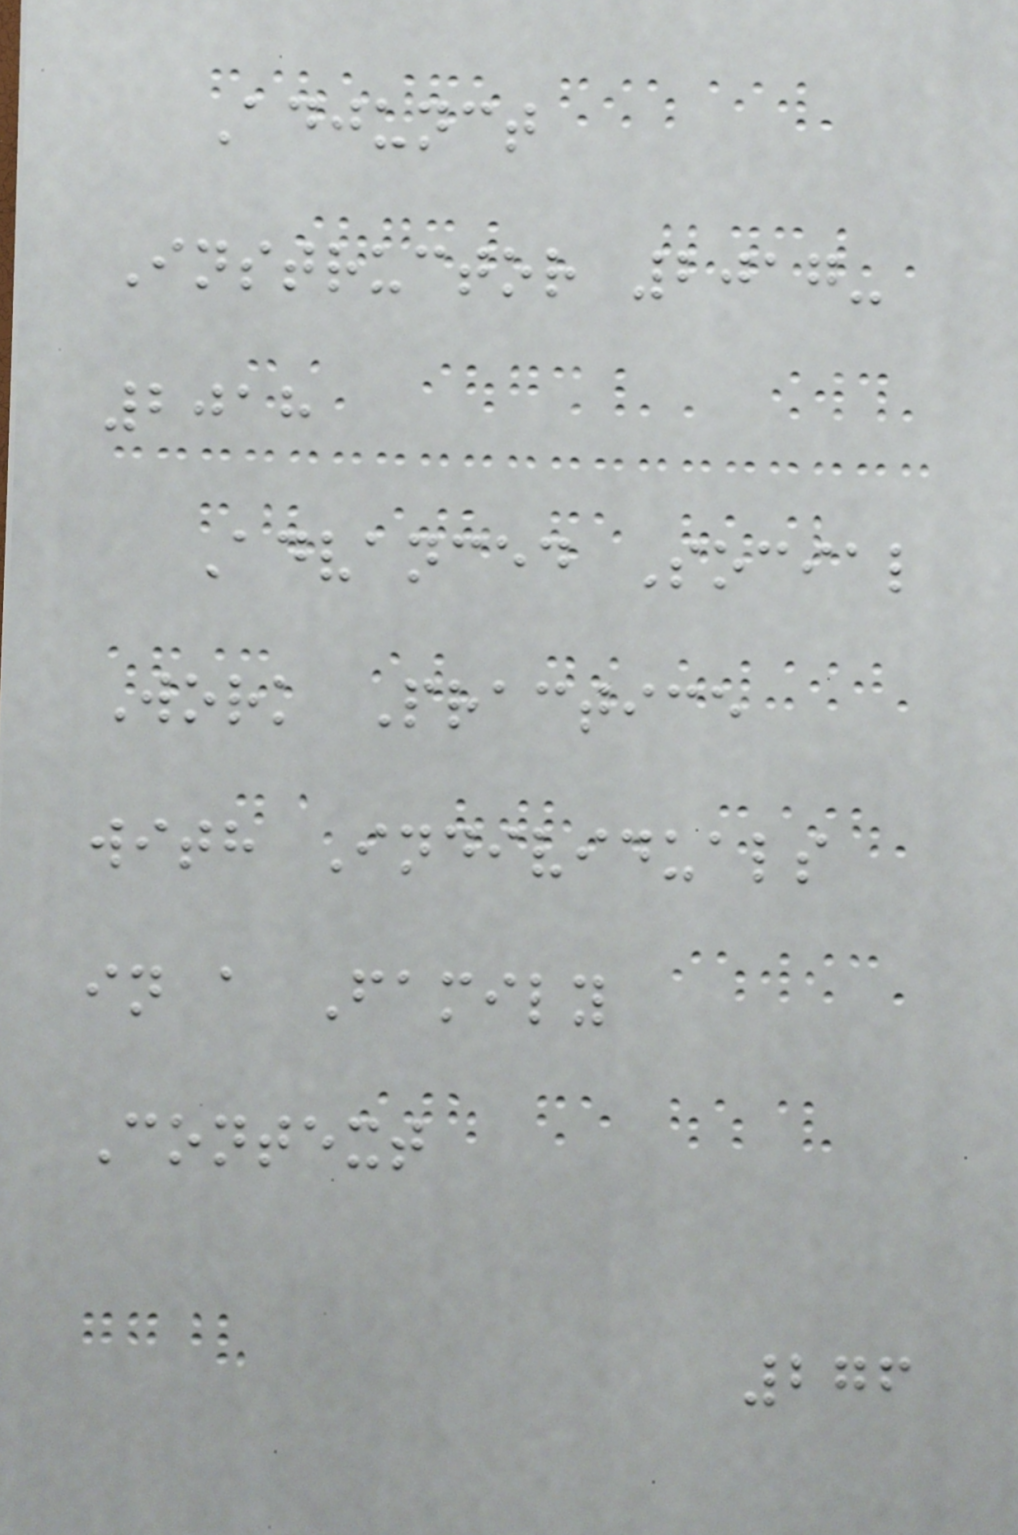Adjunct
Instructor 2017-
2018
Advanced Social
Work Practice
with Individuals
in a Family
Context
276
